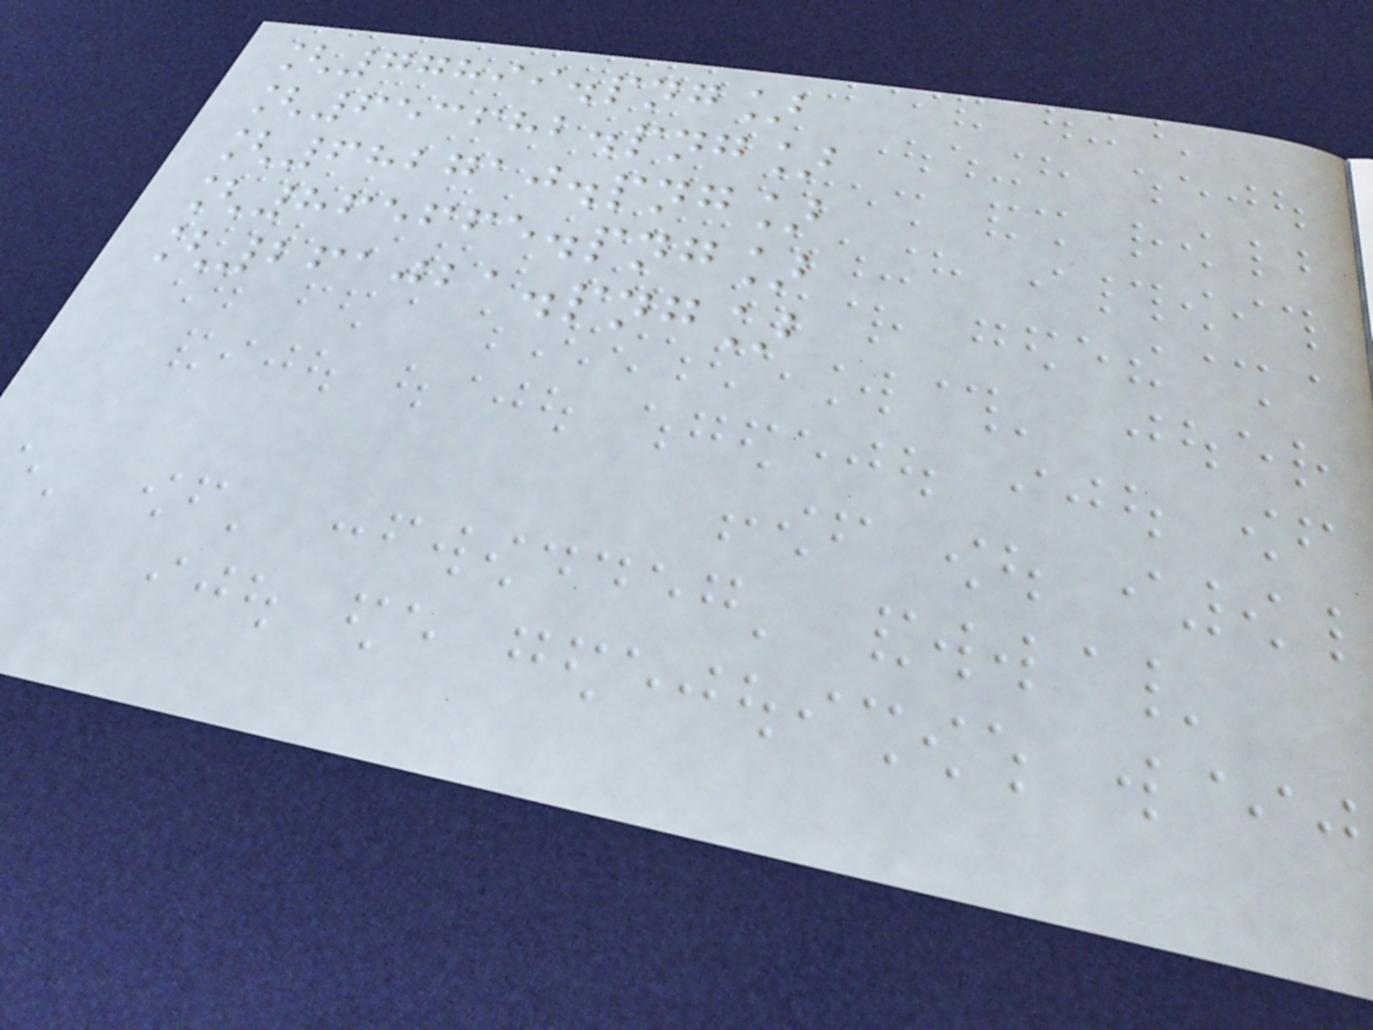[77899.png]
[653682.png]
[682710.png]
[865665.png]
[261021.png]
